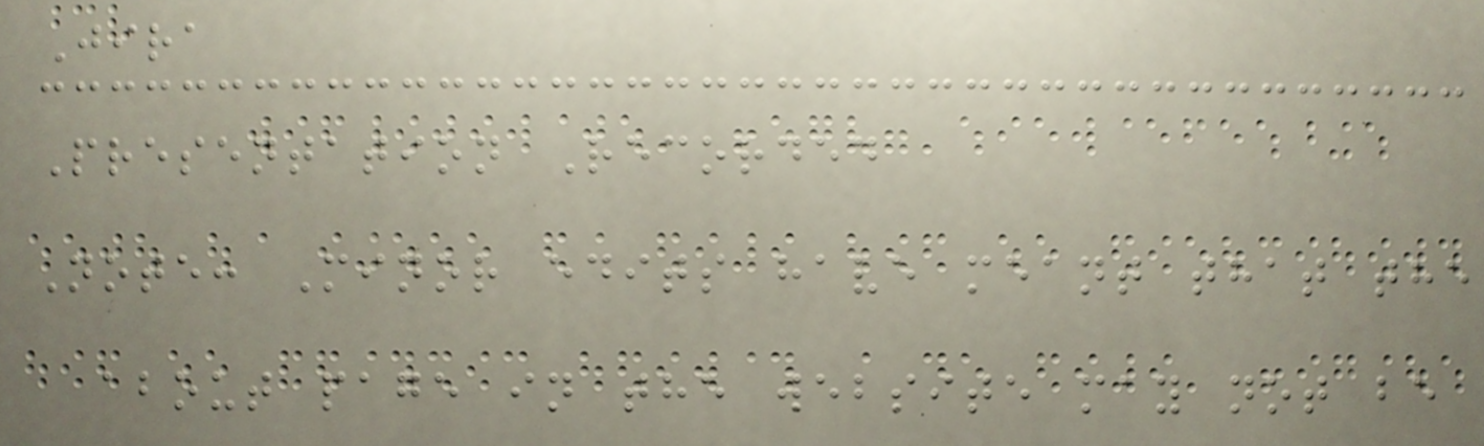Jira
Presentation Recorded
Note: Minor edits have meant that the
about page in the website may not be
